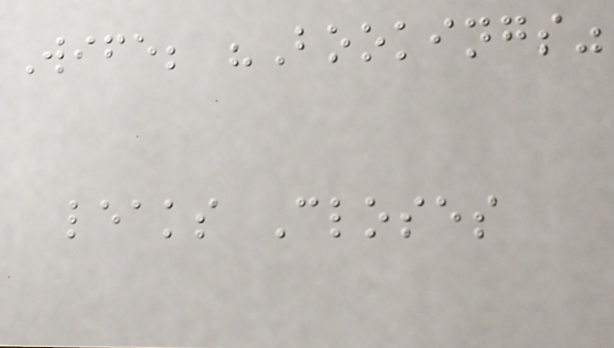Wife; "Bookings"
leaks Closes
